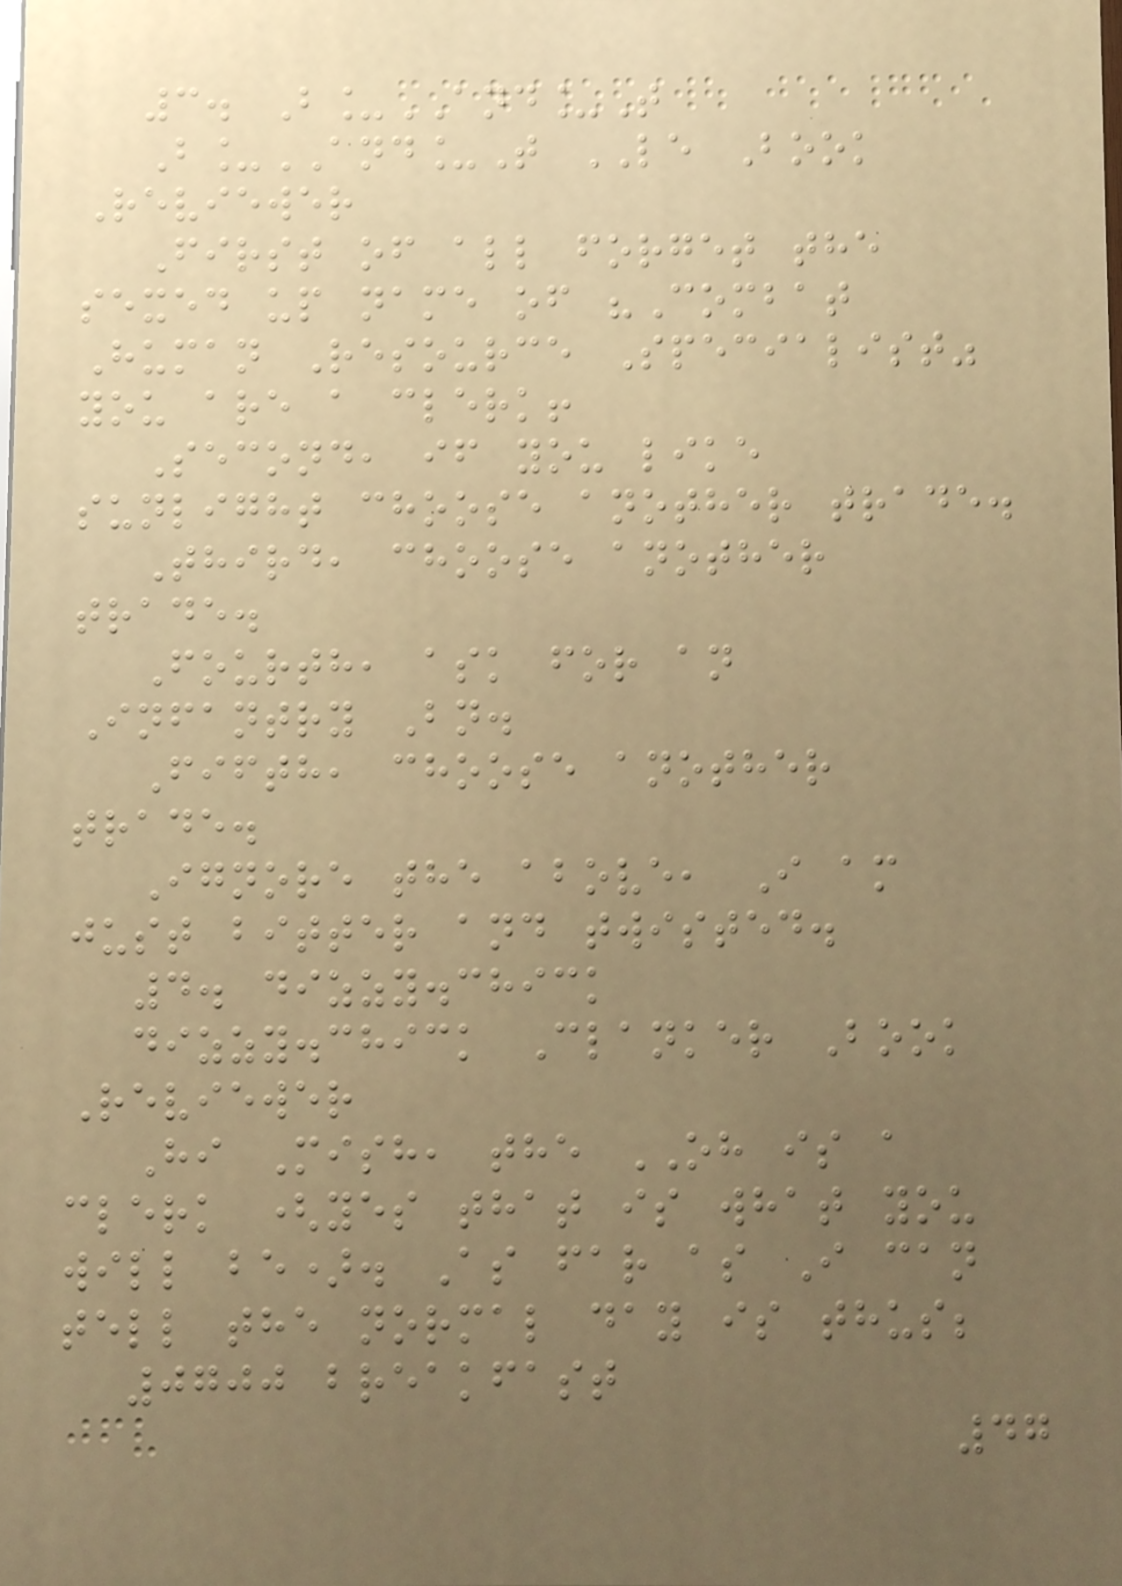3. B_AND_T
B_AND_T LE Book
Reviewer
First of all forget the
sexed up name of "Combat
Human Resource Specialist"
you are a clerk!
Second, if you like
sunlight choose another trade.
Third, choose another
trade.
Fourth, ask for an
Infantry Bn.
Fifth, choose another
trade.
Ignore the above, I am
just bitter and twisted.
4. dizzy.chick
dizzy.chick Clanker Book
Reviewer
Hi Mish, the OH is a
clerk (yes that is what you
will be). As far as I can
tell the normal day is thus;
0700 breakfast
47
